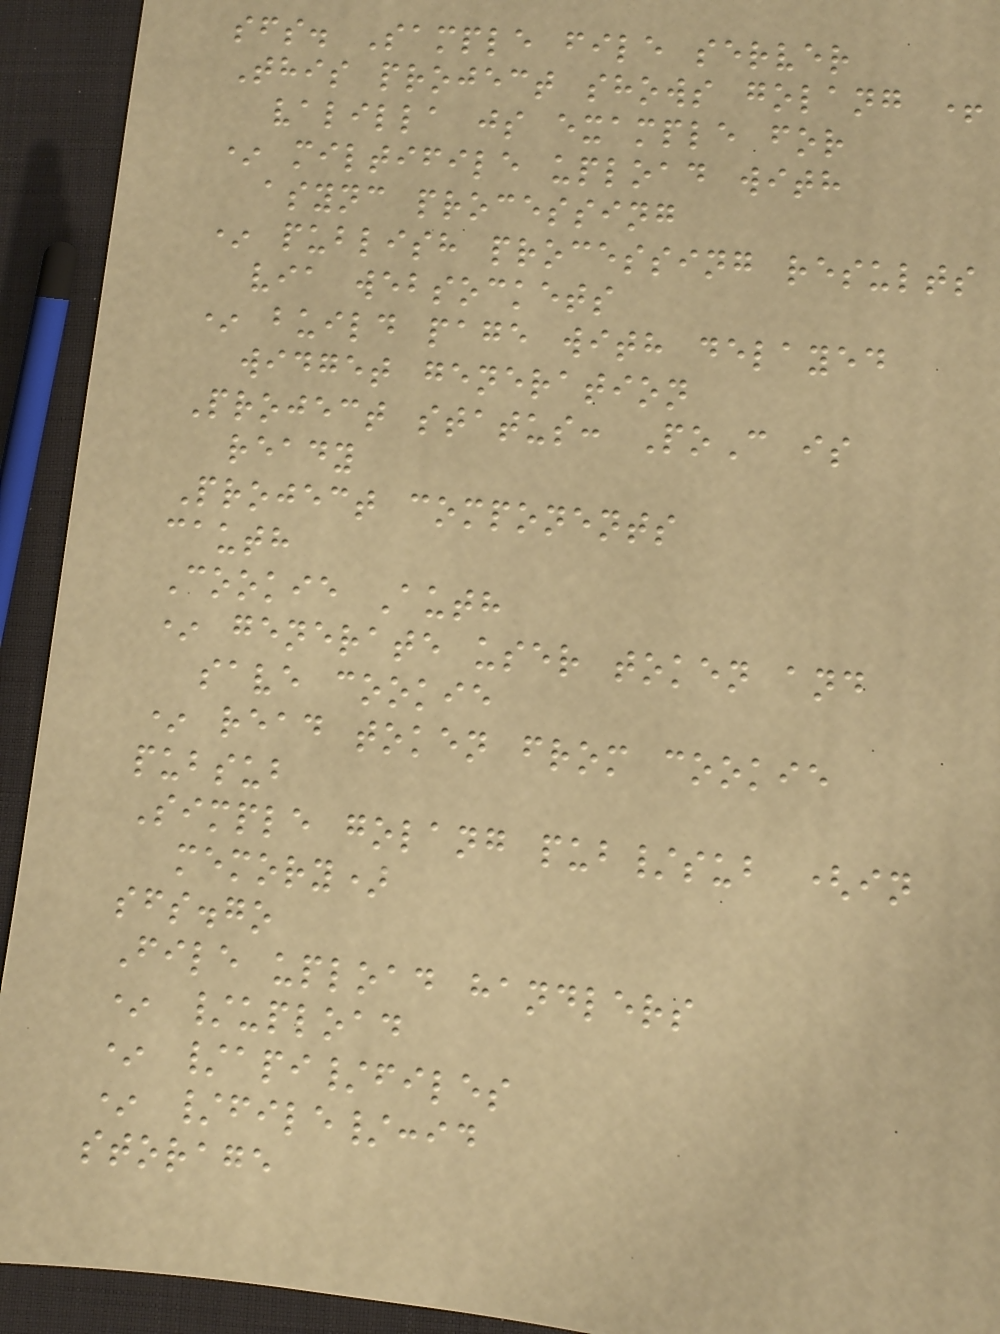sfs. Sample file server
This project shows golang +
valilla js example for
* miltifile upload with
async processing
* publish processing results
via websockets
* build page with delayed
widget generation
Project status: PoC is
ready
Project components
cauth
Cookie Auth
* generate user token and
save cookie
* read token from cookie
pubsub
Simple golang pub/sub (in
memory)
sfs.go
File upload handlers
* /upload
* /api/files
* /file/:id
storage
